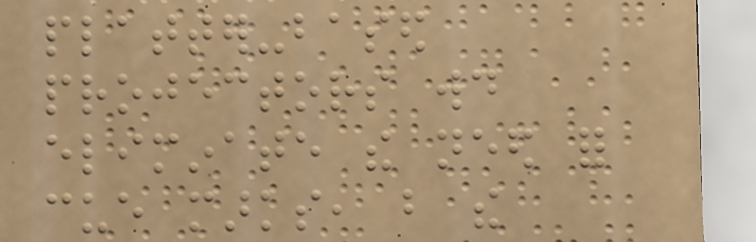platter-based
projectors would
eliminate the need for
cue marks, but the
